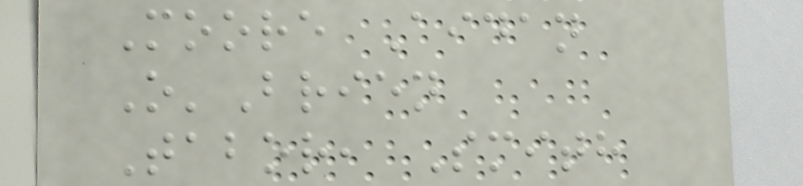Moore Aidan
O'Brien
Tabor, Smith
